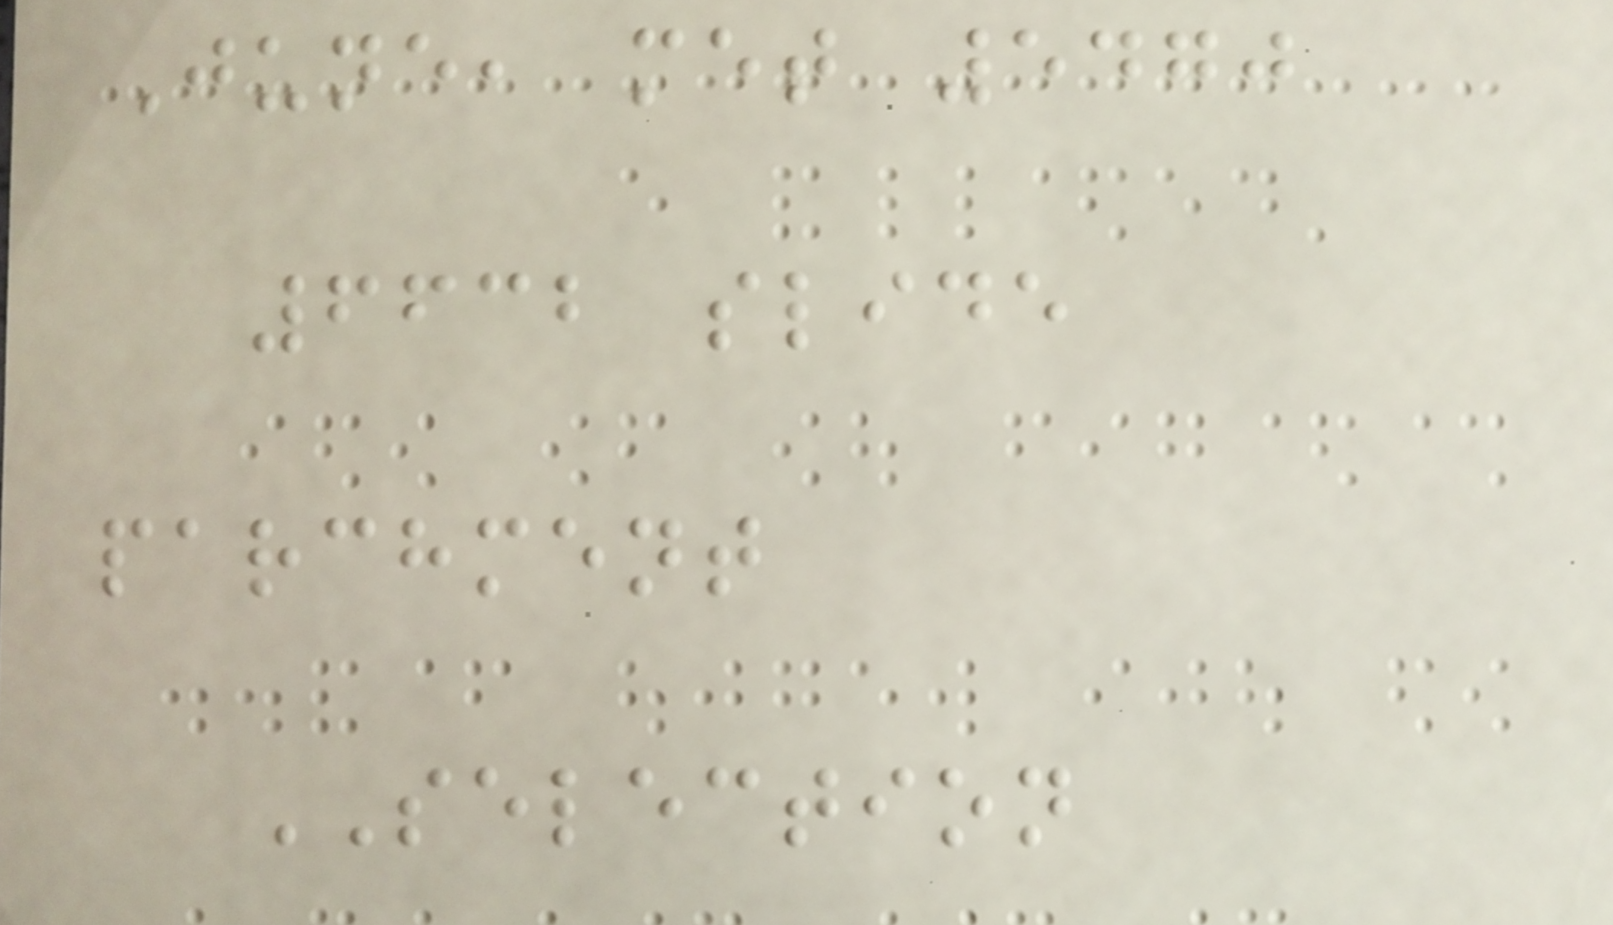June, met 5470
6632 slide
parchment
SELECTION
